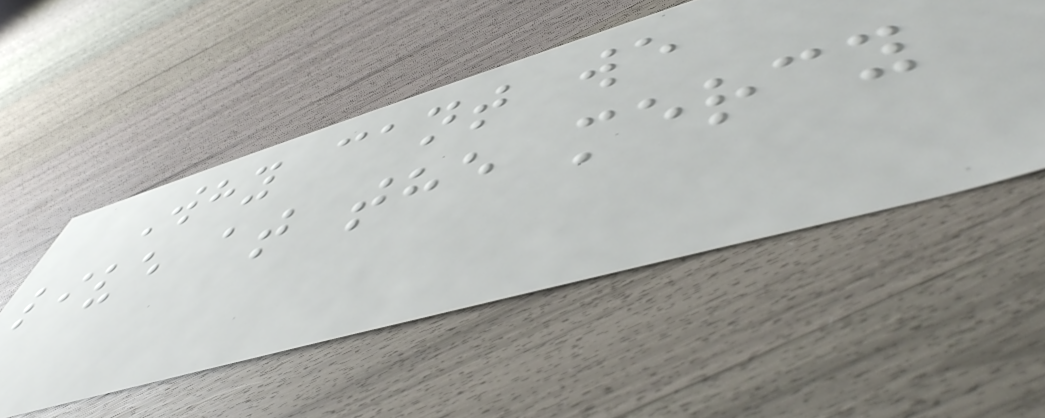Why cant we
live at the mercy
